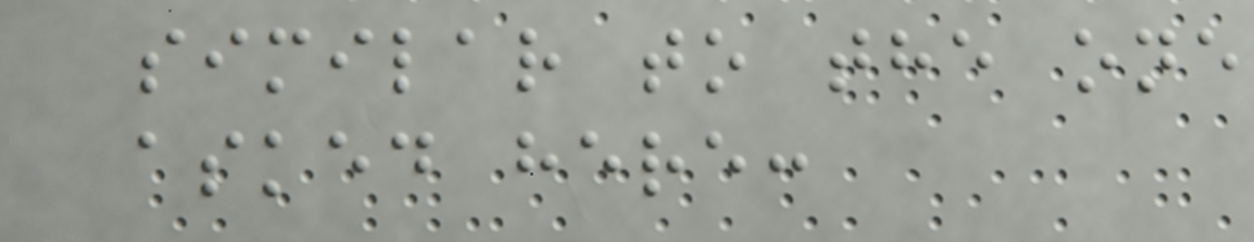similar to the one
asked here:
